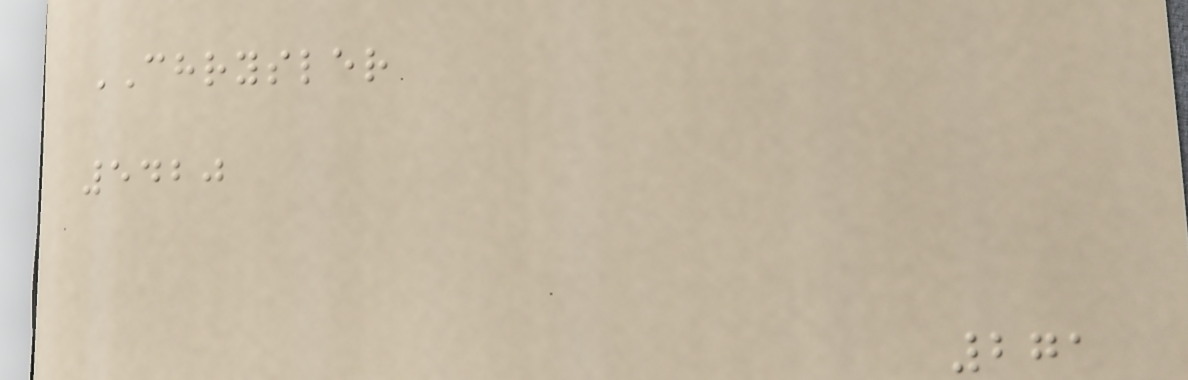CHRYSLER
5420
271
